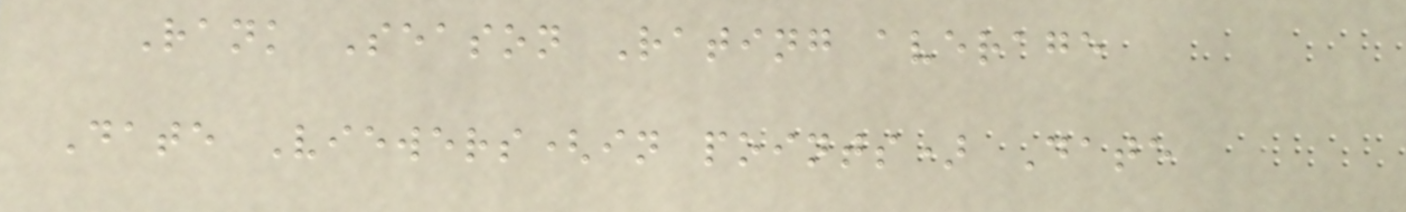Rank Season Rating average
Date Viewers(in points) Date
